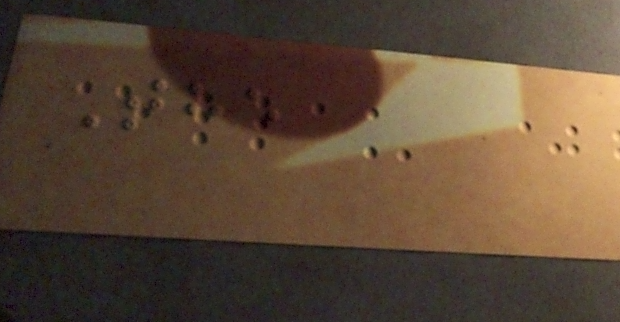The
